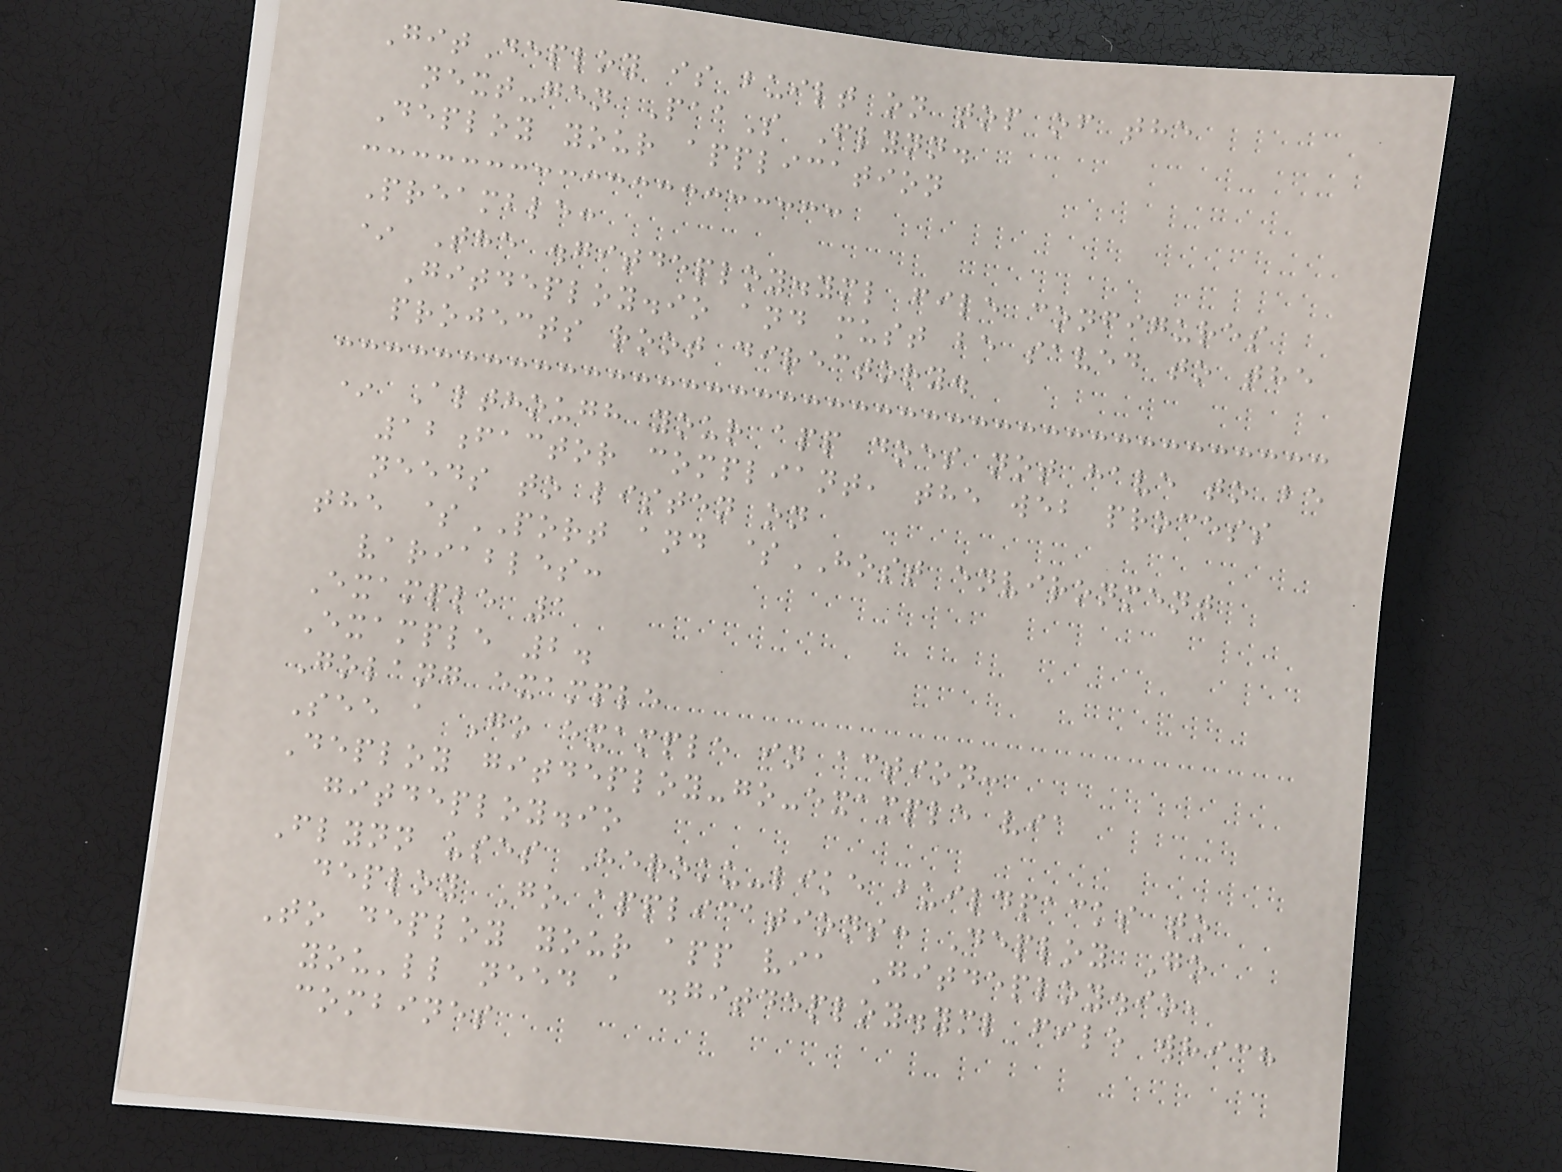GitDeploy is built on top of the
next-gen PaaS Flynn.
Deploy your application
Preamble:
* The .gitdeploy.yml file configures
Gitdeploy.io and must be saved to the
projects root directory.
* Although your app does not have to be
12factor compliant, the web process
needs to listen on
the $PORT and $HOST environment
variables:
Example 1
Example 2.
Golang example
See a Go example in action:
Deploy gitdeploy-go-example via
gitdeploy.io
Flynn uses Heroku-like buildpacks to
deploy Go applications: Deploy Go
To deploy your app via Gitdeploy.io,
you'll need a .gitdeploy.yml file which
combines
